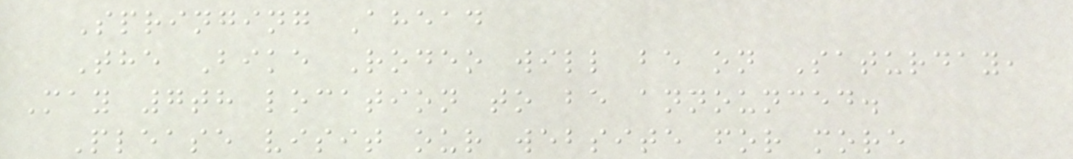Springing Ahead
The Bike Rodeo will be on Saturday,
May 7th location to be announced.
Please visit our website for more
